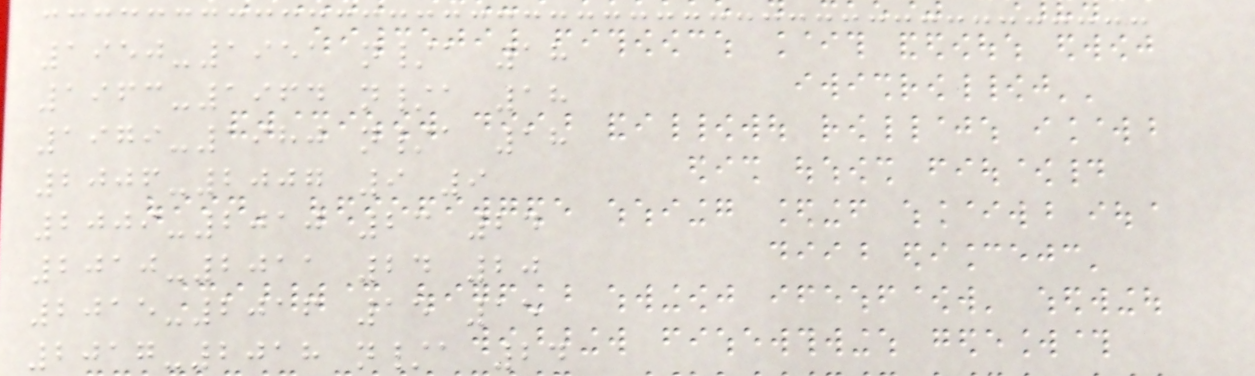1950-1951 n/a 18
1963-1964 n/a 18
1979-1980 n/a 18
2006-2007 9 9
2009-2010 23 24
2010-2011 24 20
2015-2016 15 15
2017-2018 n/a 24
